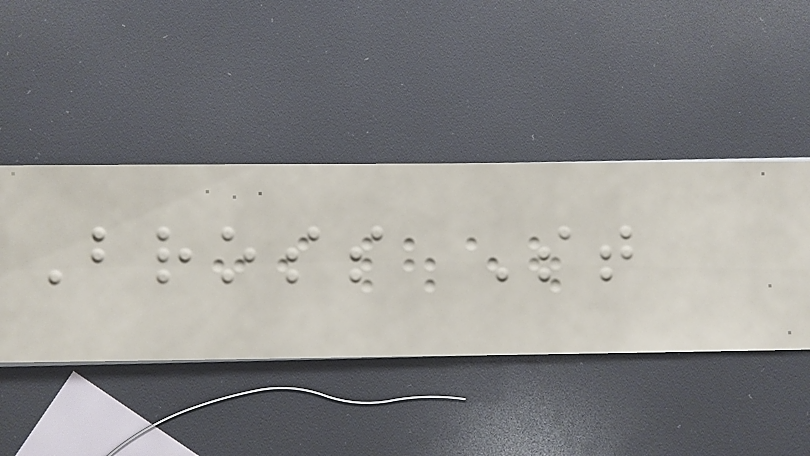Bross St
